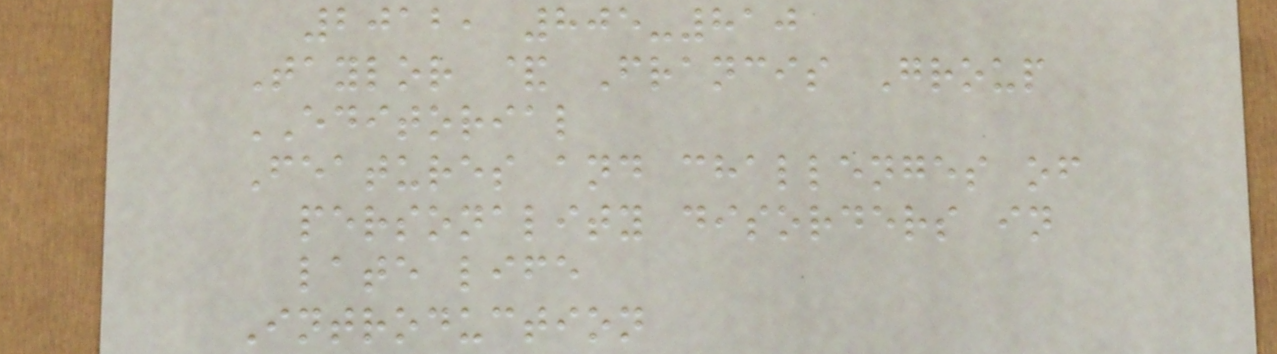2012, 805-810
Taylor & Francis Group
EDITORIAL
Features and challenges of
personality disorders in
late life
Introduction
